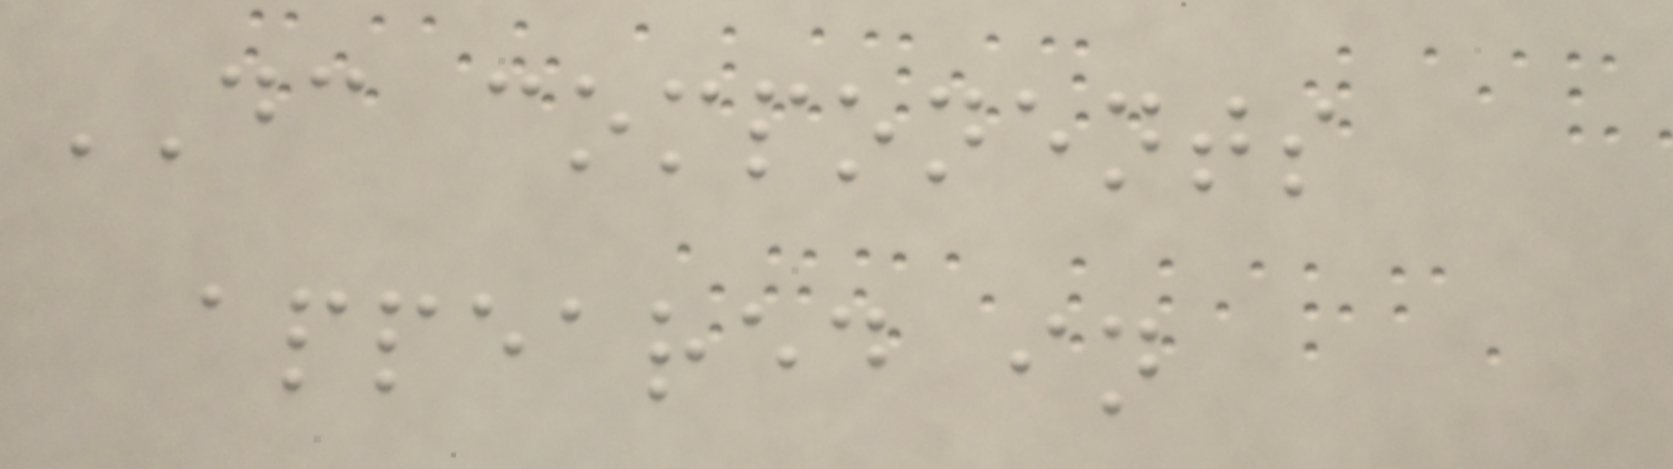DC components
appeared in
